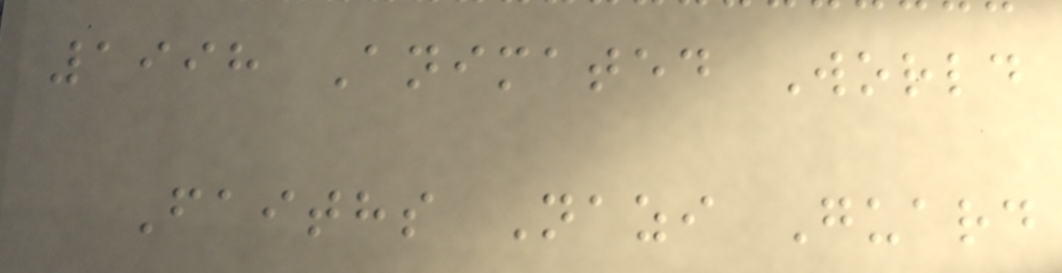1998 Animated World
Faiths Nazi Guard
